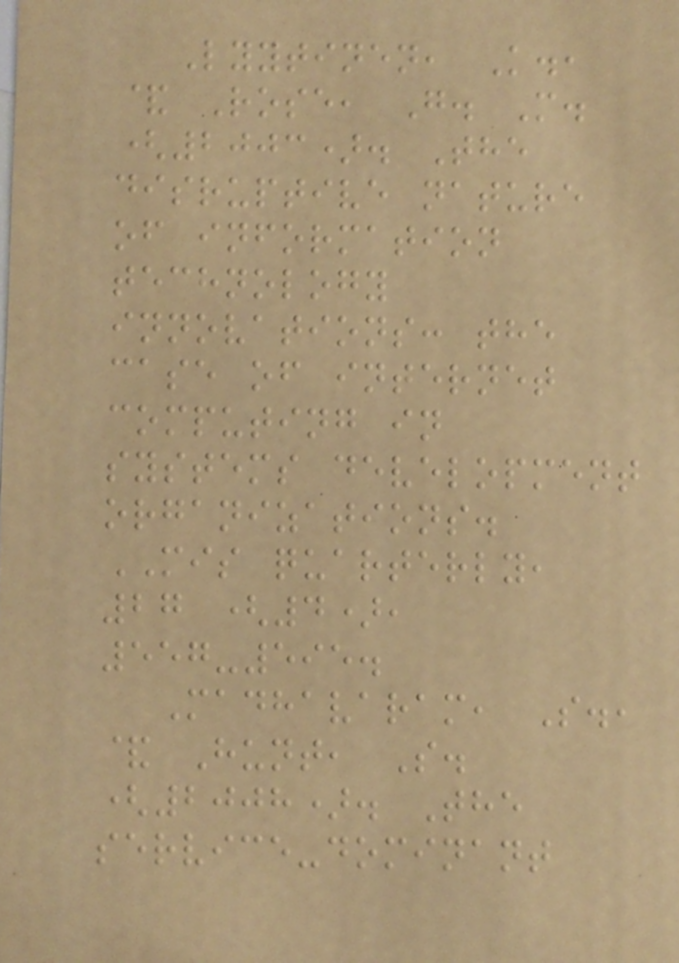Lyytinen, K.,
& Rose, G. M.
(2003). The
disruptive nature
of information
technology
innovations: the
case of internet
computing in
systems development
organizations.
MIS quarterly,
27 (4),
557-595.
Madhavaram, S.,
& Hunt, S.
(2008). The
service-dominant
